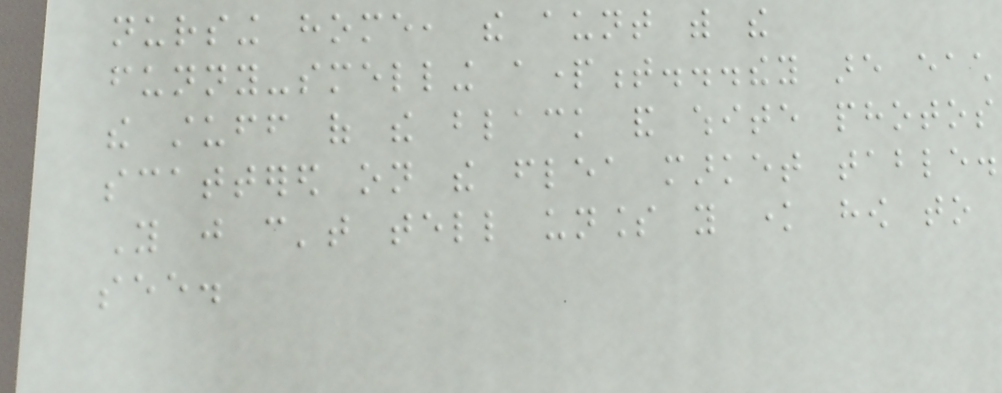nursing home, the aunt with the
funny-smelling apartment...they are each
the stuff of the black and white photos
scattered on the flea market table.
You just can't tell unless you know how to
see.
